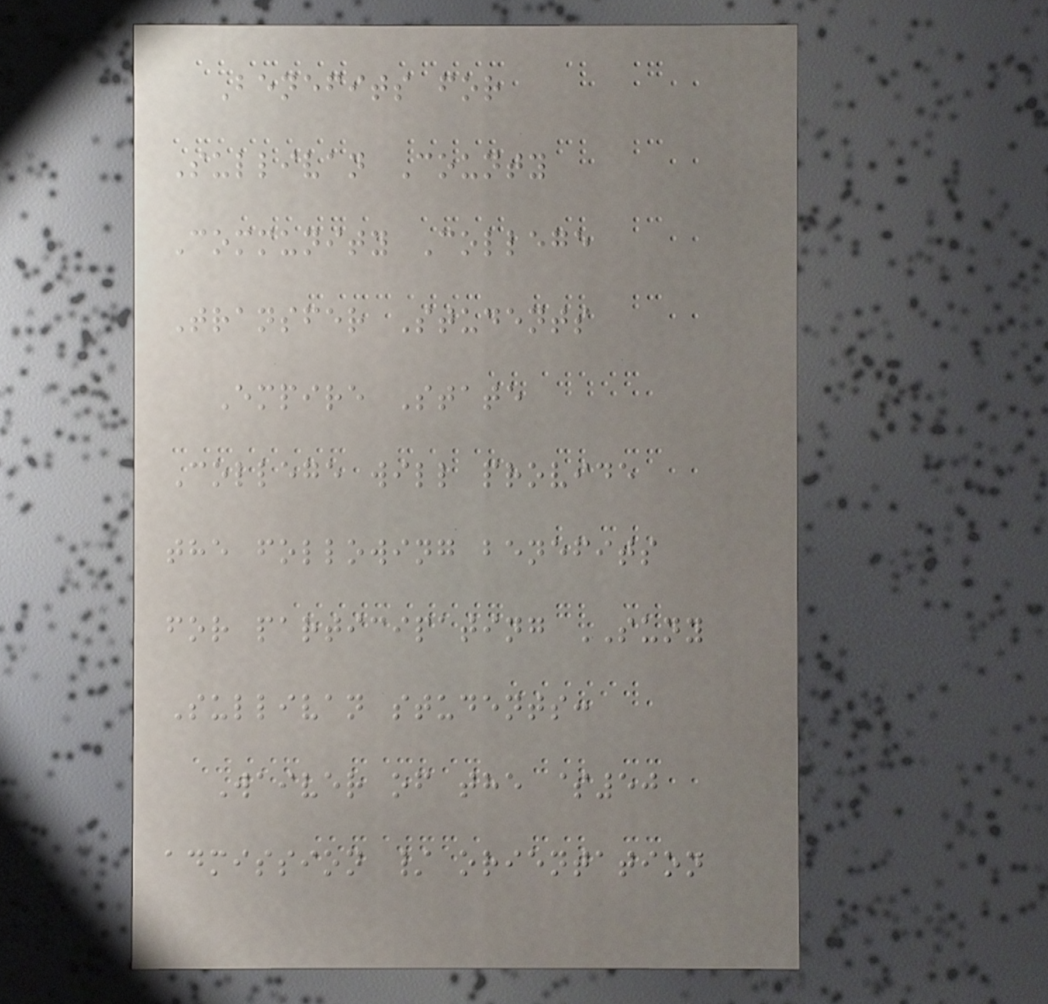Benefits for
Sullivan County
Community College
Transfer Students
Empire State
College will provide
the following benefits
for participating SUNY
Sullivan students:
Waiver of the $50
admission / orientation
